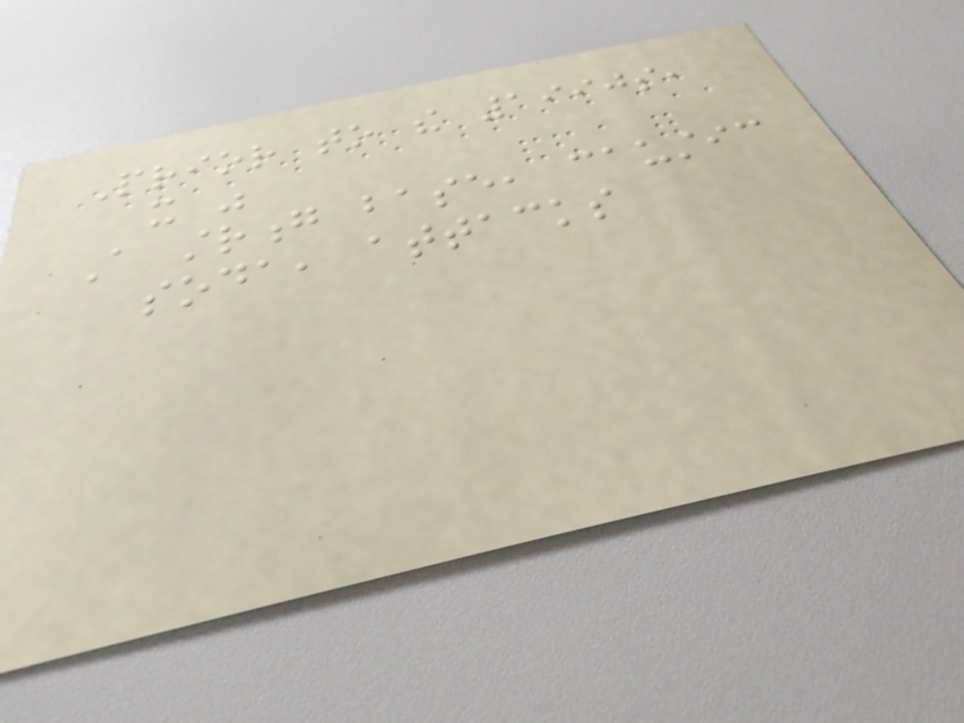Prior to the 1990s,
it was
A strong base, caustic
soda, attacks
